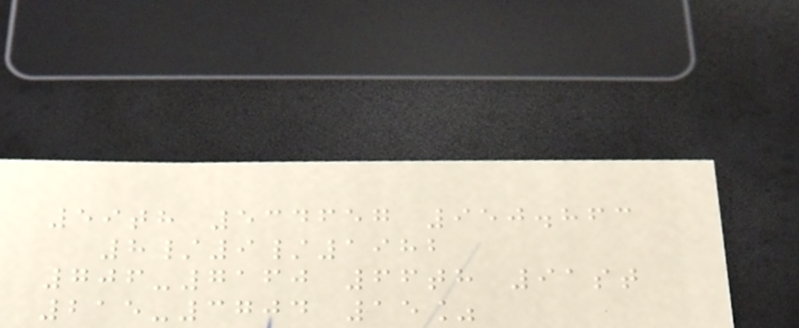59th 534657 950.863
8/9/1982
706-7160 66th 91st
215-3704 15%
